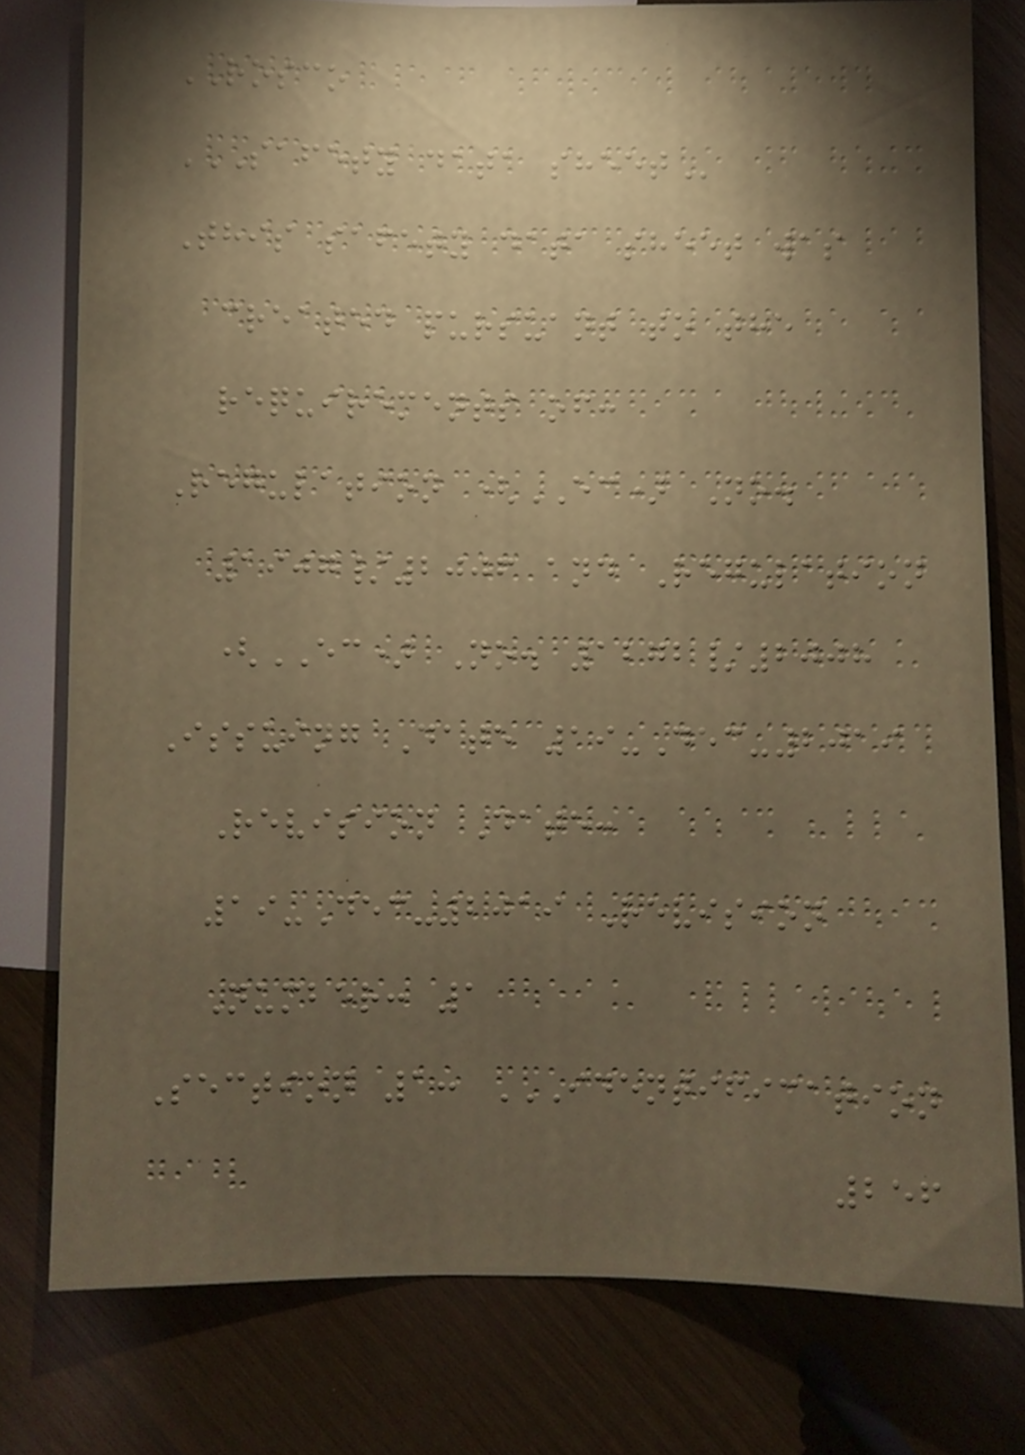ROSCO
SAFETY DATA SHEET
This safety data sheet was
created pursuant to the
requirements of:
Regulation (EC) No.
1907/2006 and Regulation
(EC) No. 1272/2008
Issuing Date 19-Dec-2019
Revision Date:
19-Dec-2019 Revision
Number: 1
Section 1: IDENTIFICATION
256
